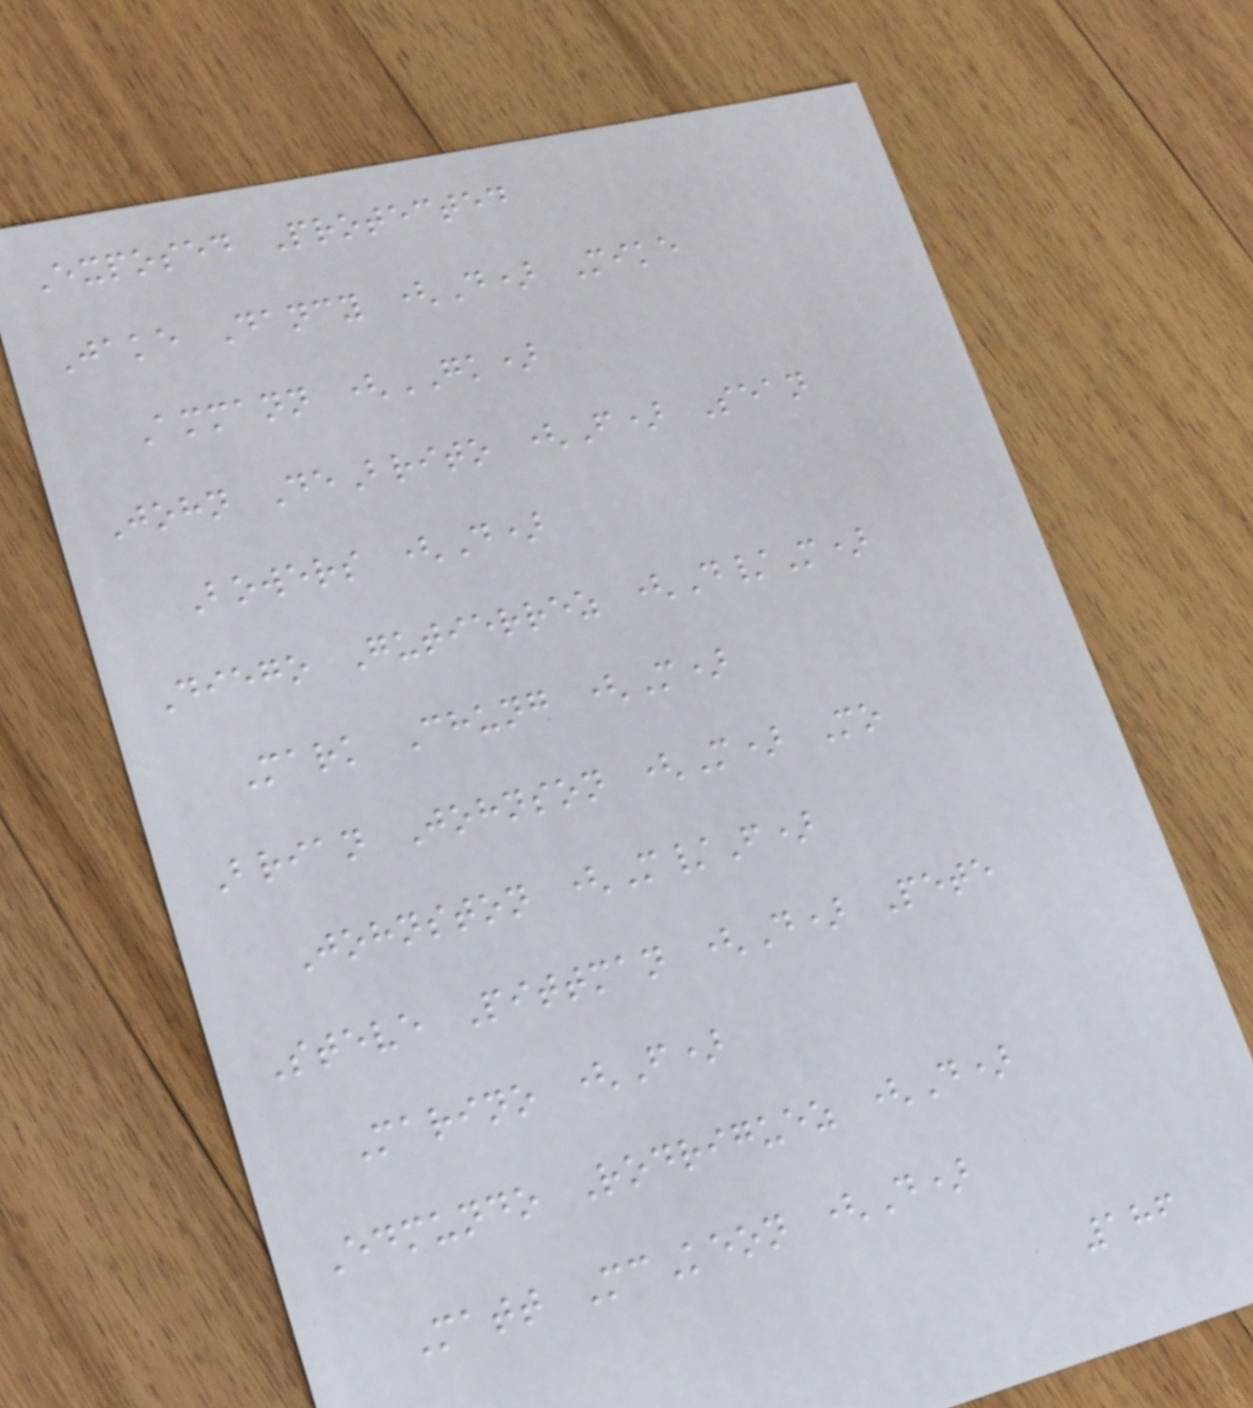Exposed Protected
Jake Dancy (D) Mike
Ammann (GK)
John DeBrito (F) Sean
Bowers (D)
Diego Gutierrez (D/M)
Mark Chung (M)
Brian Johnson (M) Mo
Johnston (M/F)
Steve Pittman (D) Pete
Marino (F)
Edmundo Rodriguez (D)
Matt McKeon (D)
186
